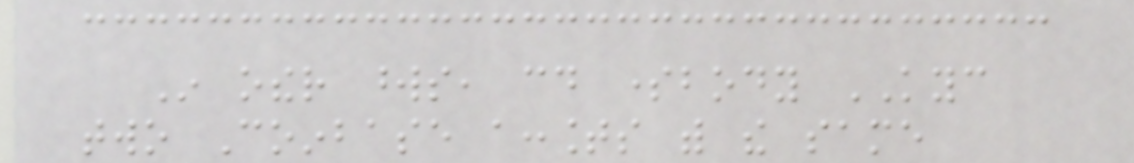In other words, could somebody KYC
two Coinbase accounts with the same
